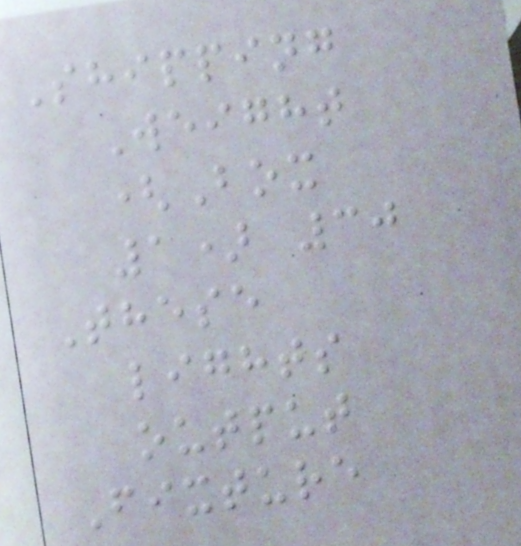Shipping
Weight
(Box
1) 30
These
lights
output
Fixture
